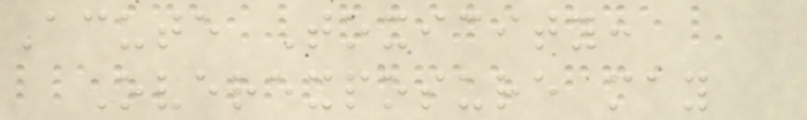Acute Toxicity:
Overexposure may
